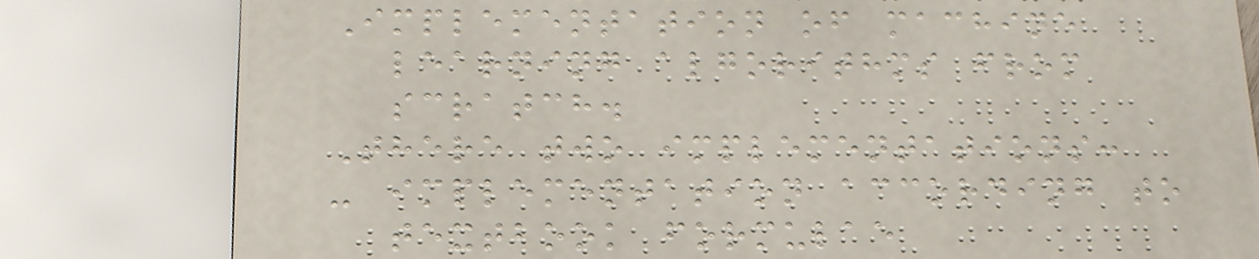Implementation of machine
learning algorithms from
scratch.
There two implementations:
- implementation according to
textbook formulae
